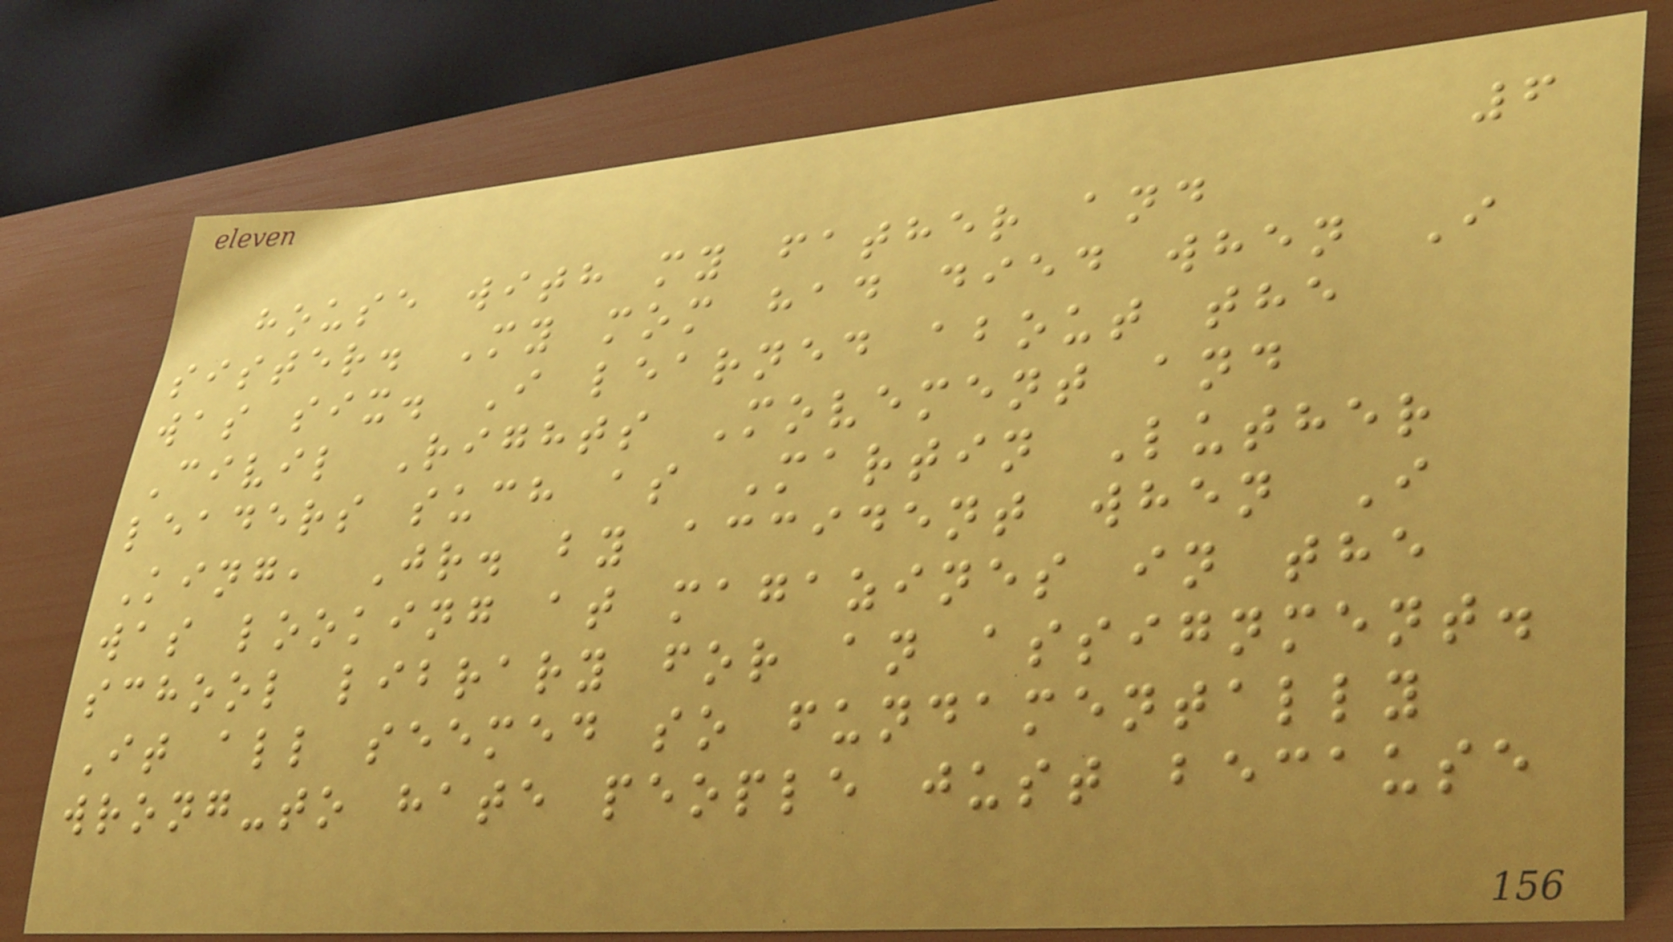6
house with my father and
sister. My mom had died when I
was six. I learned about the
Civil Rights Movement and
leaders such as Martin Luther
King, Jr. by accident when I
was looking at magazines in the
school library for an assignment.
It all seemed so fundamentally
wrong-to hate people just because
